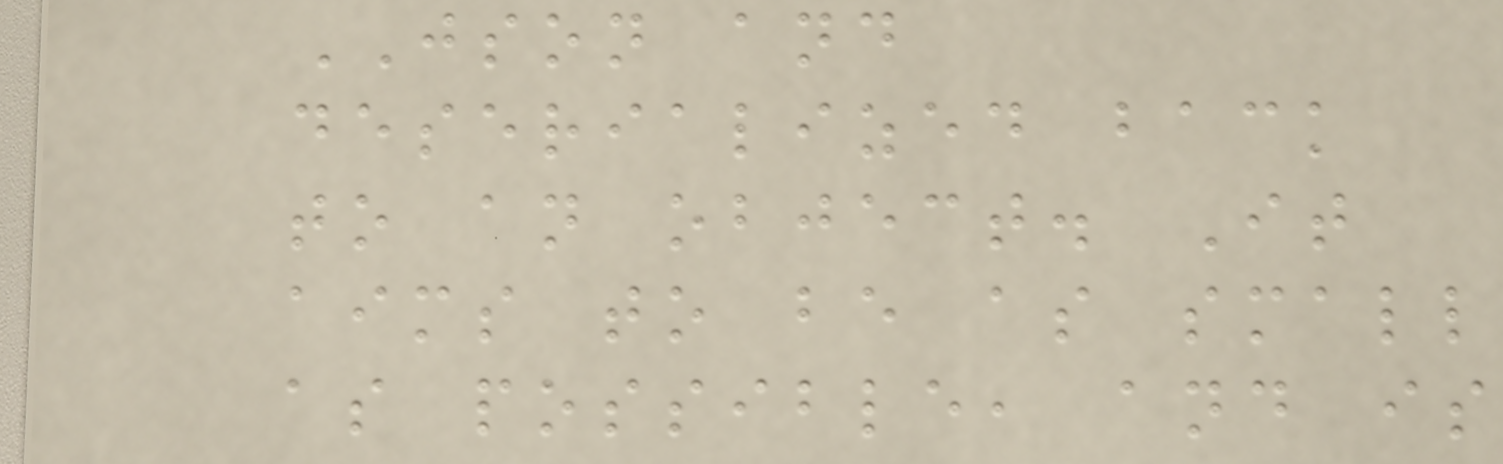JSON and
deserialized back
to an object. It
aims to be as small
as possible, and is
